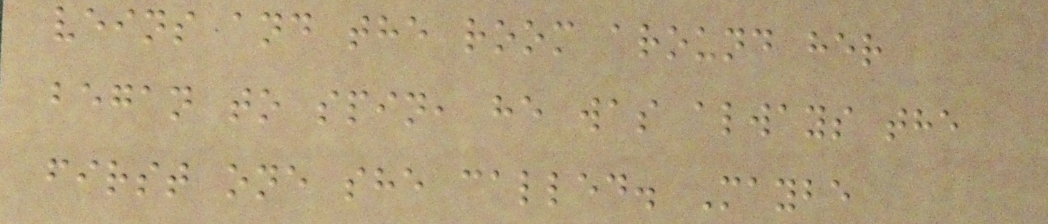veins and the room around her
began to spin, he was always the
first one she called. Maybe
